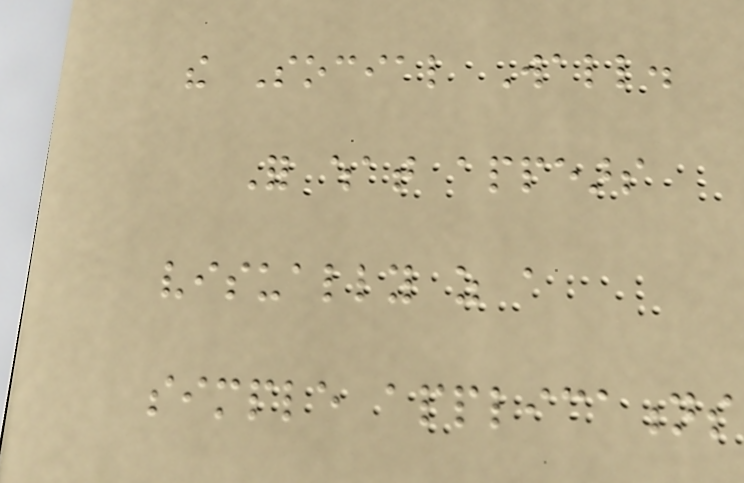the Social Wall.
For what appears
visually as a
simple applications
